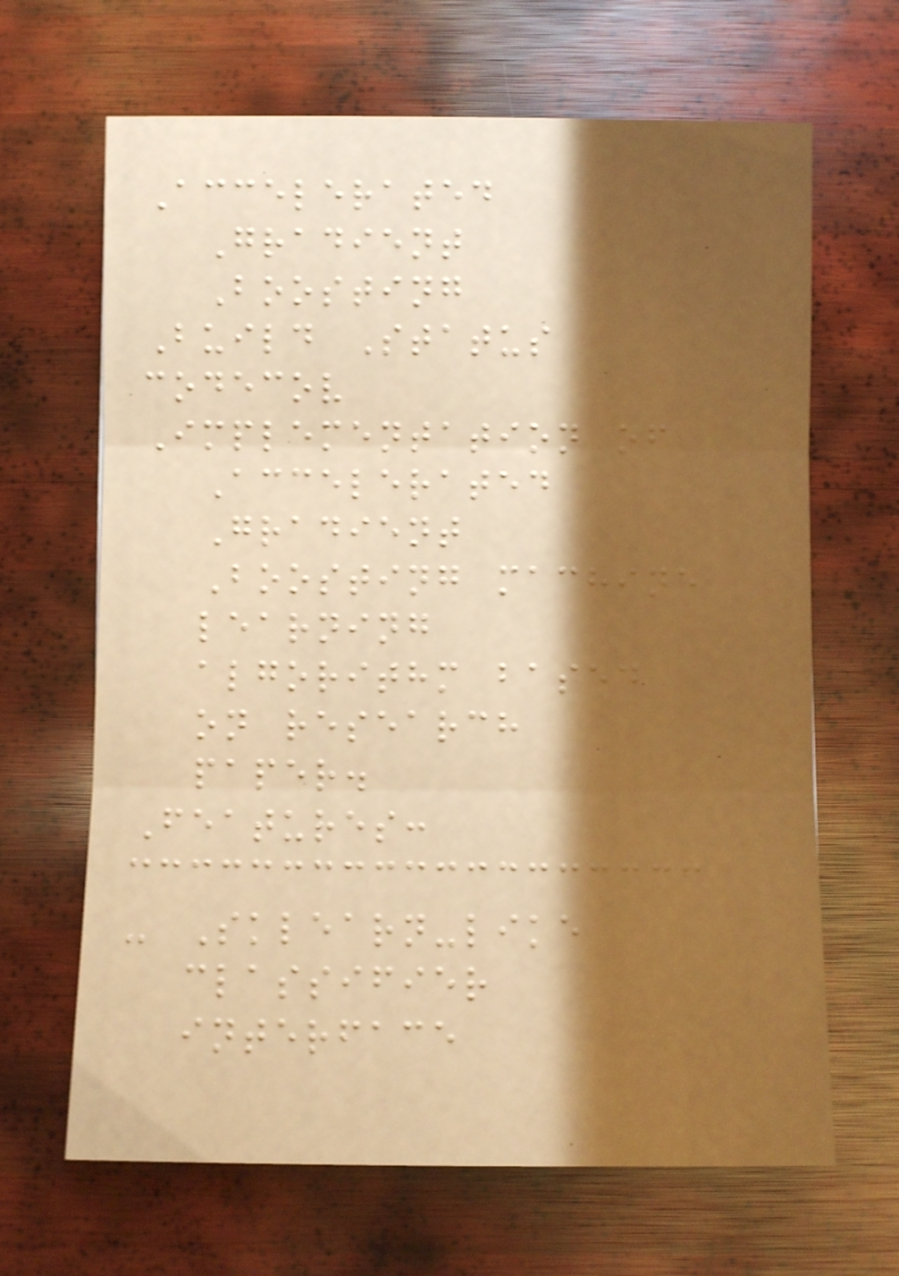Accelerated
Gradient
Boosting
Build Status
codecov
Implementation of
Accelerated
Gradient
Boosting machine
learning
algorithm based
on research
paper.
Features:
- Sklearn-like
classifier
interface
